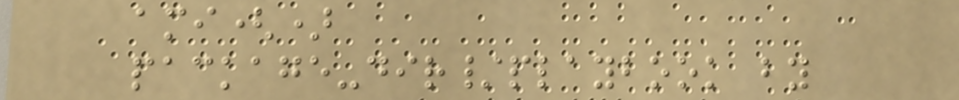ami()
package-dir/playbook by
